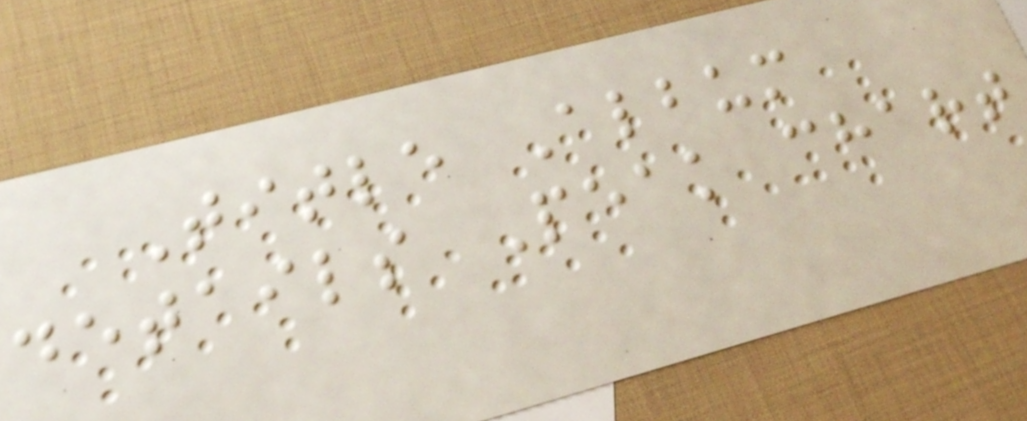Title Album
details Peak chart
